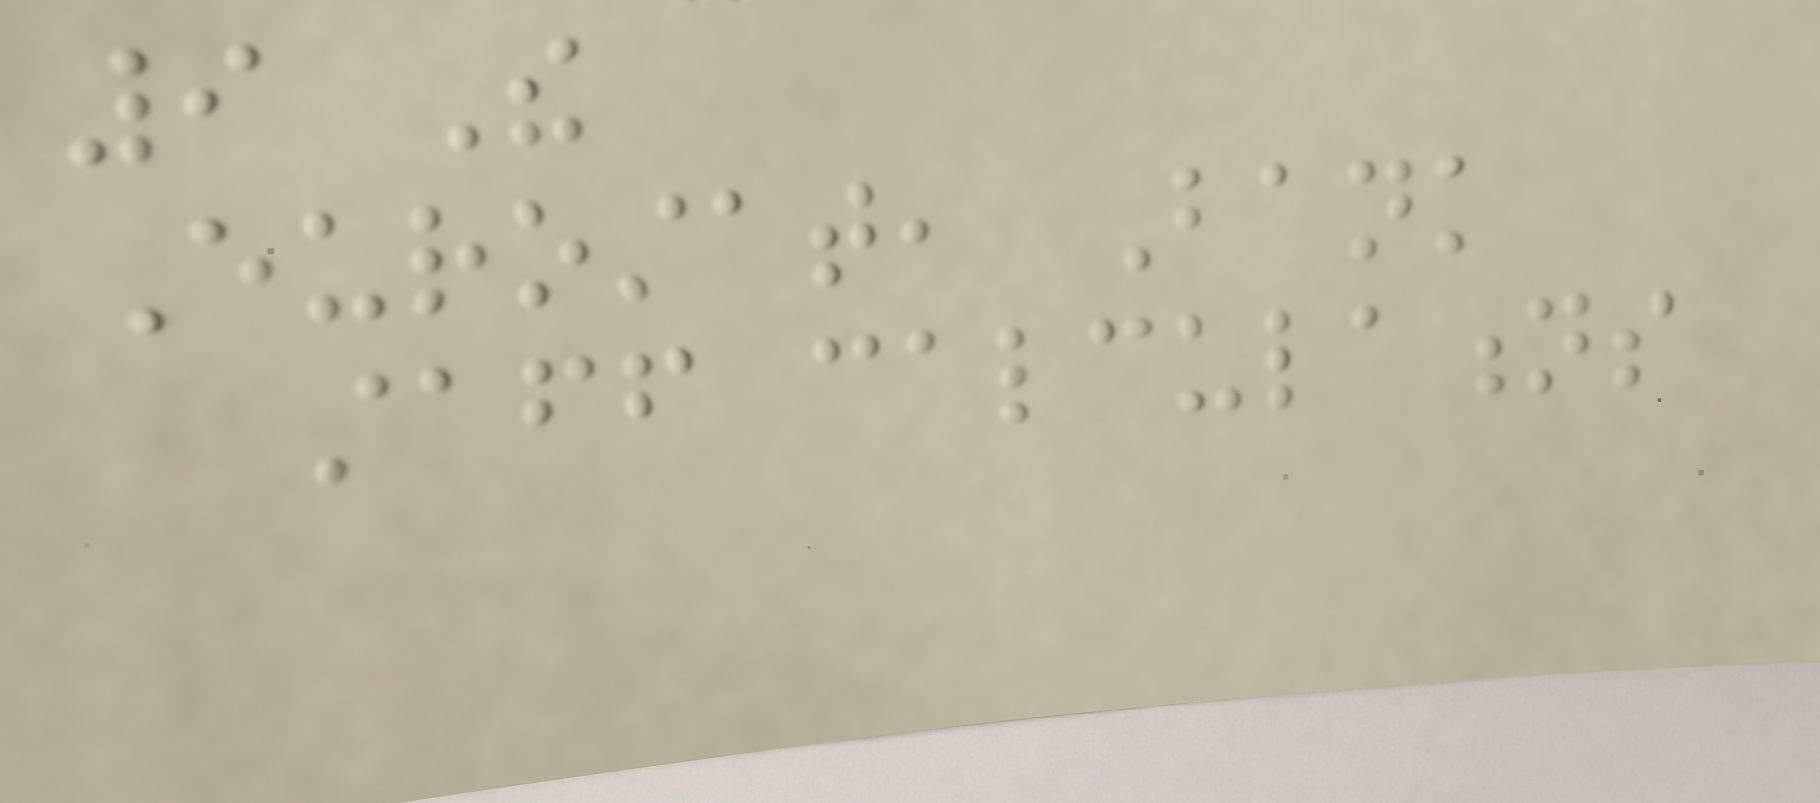9 The
Eurostat, Bank
staff calculations
